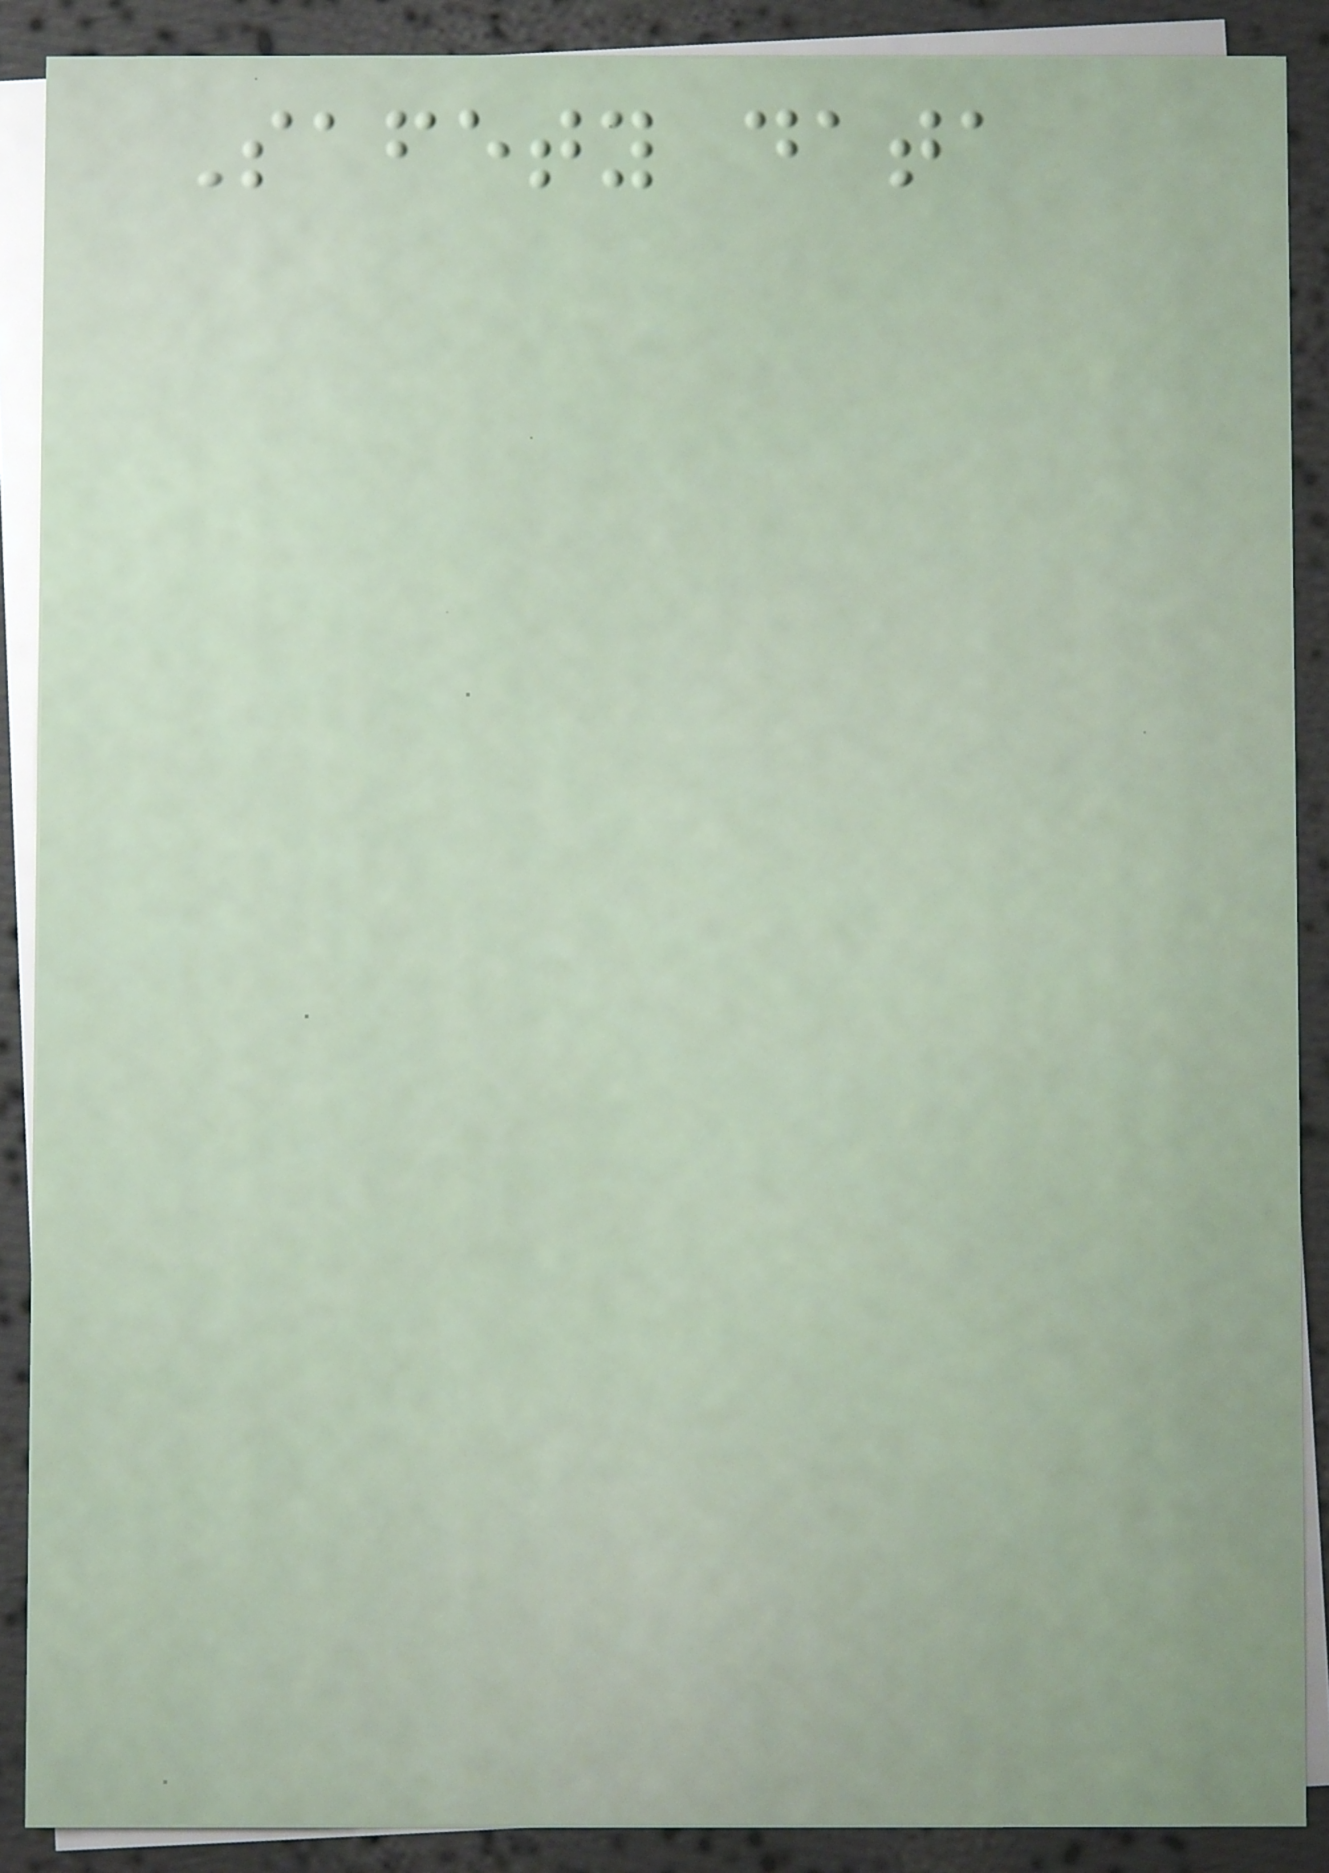Safety data
